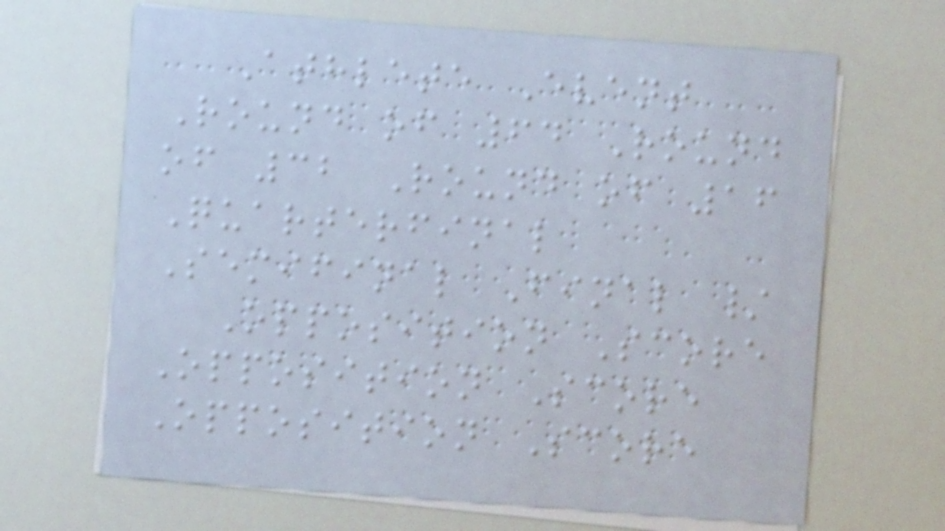Athlete Event
Round of 64 Round
of 32 Round of 16
Quarterfinal
Semifinal Final /
Opposition Score
Opposition Score
Opposition Score
